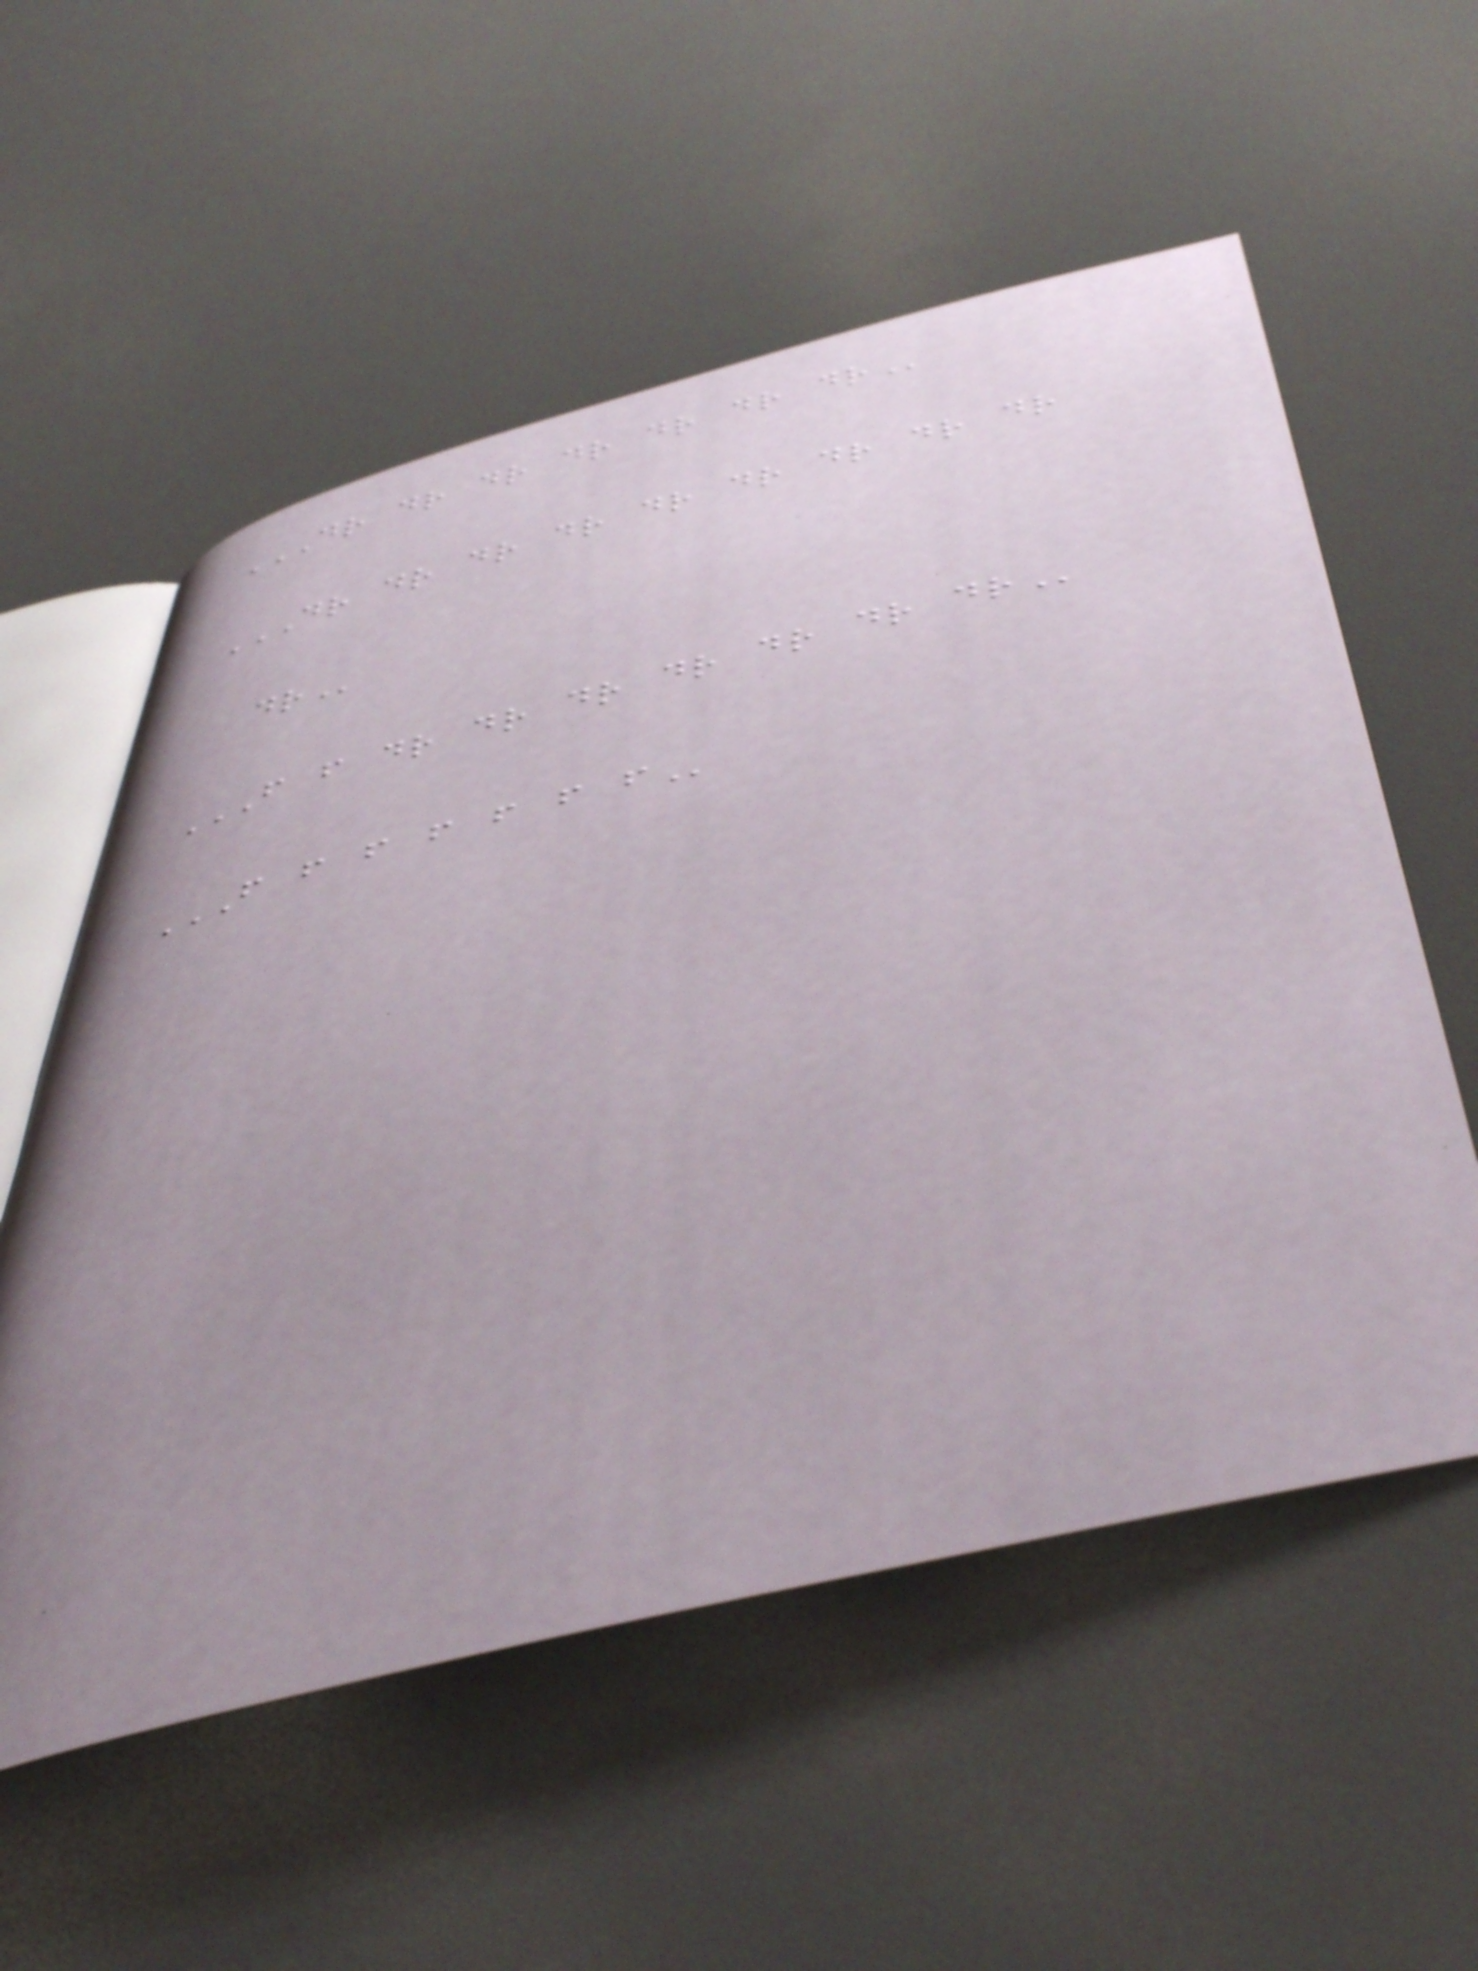DR DR DR DR DR DR DR
DR DR DR DR DR DR DR DR DR
DR
F F DR DR DR DR DR DR DR
F F F F F F F
